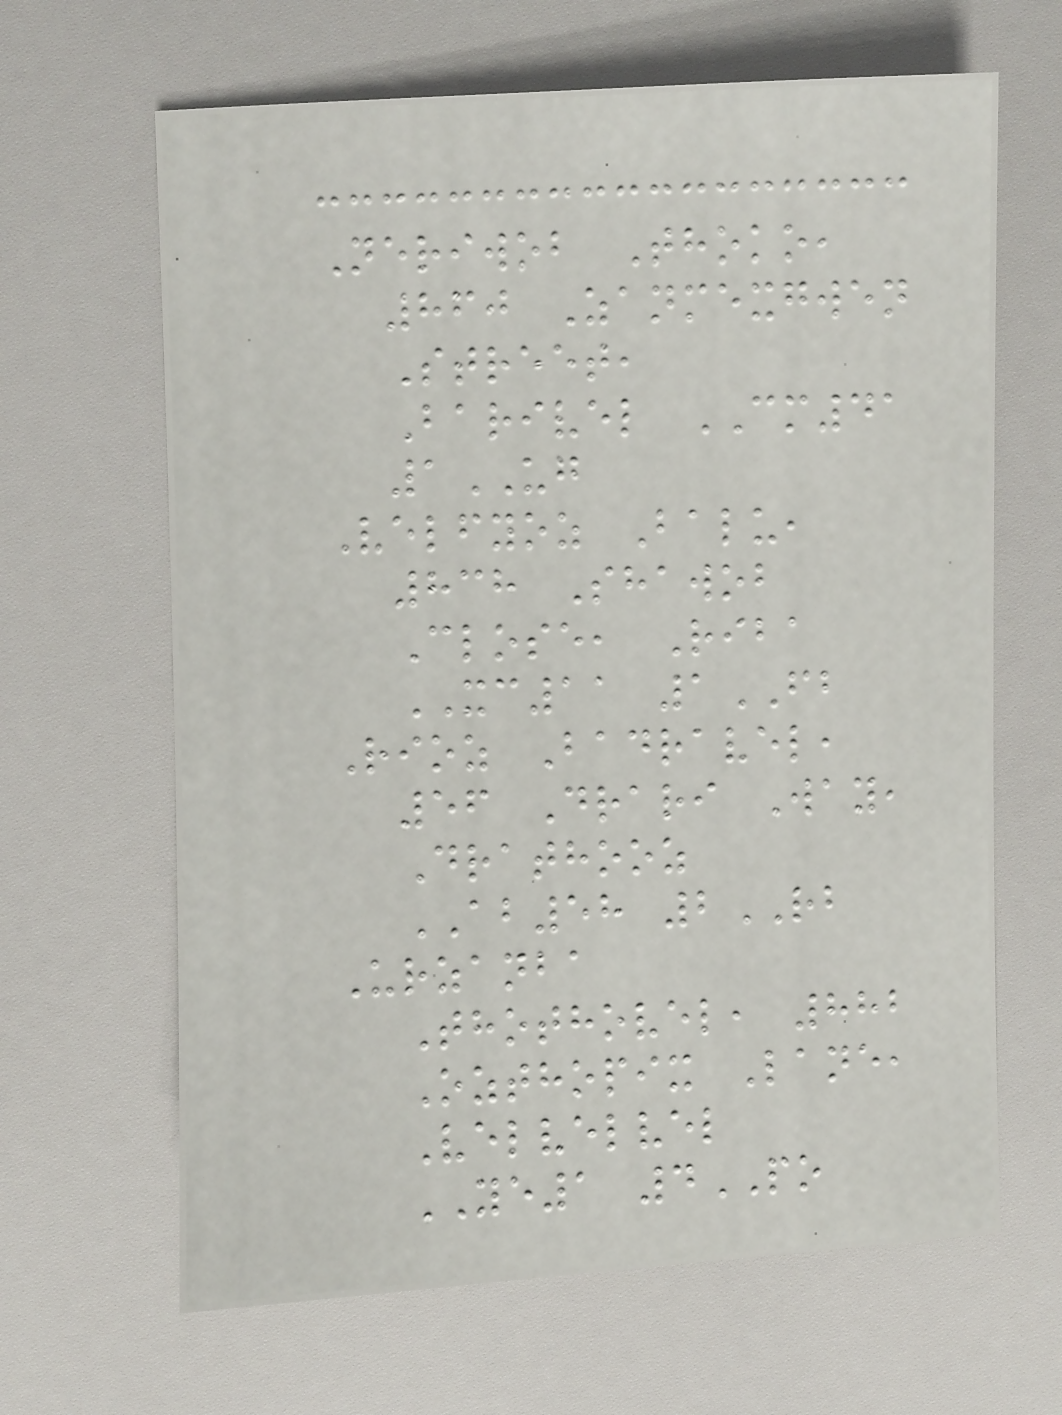Neriwob Thoko,
860 Zanmexgwen
Street,
Barivel CM41
1UG
Velfyoz Balu,
838 Shawob
Close, Riba
XC11 1FB
Rioz Badravel,
56 Drari Way,
Drathooz
AB58 2RB
Urzanba
Thothovel, 882
Ozthopix Lane,
Velvelvel
YE1 4PO
